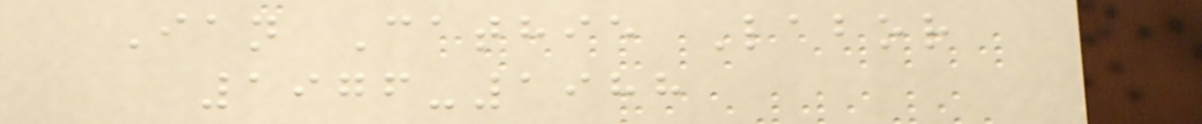Ian Cathie Labor
1976-1988
